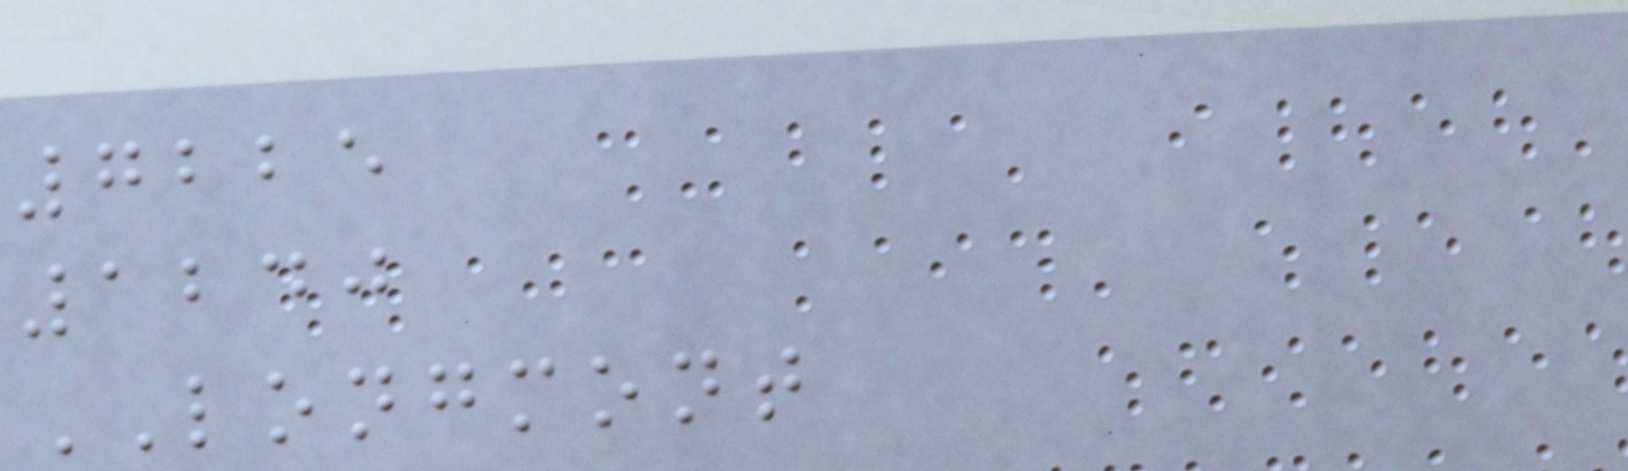7225
1240
LONGMONT
